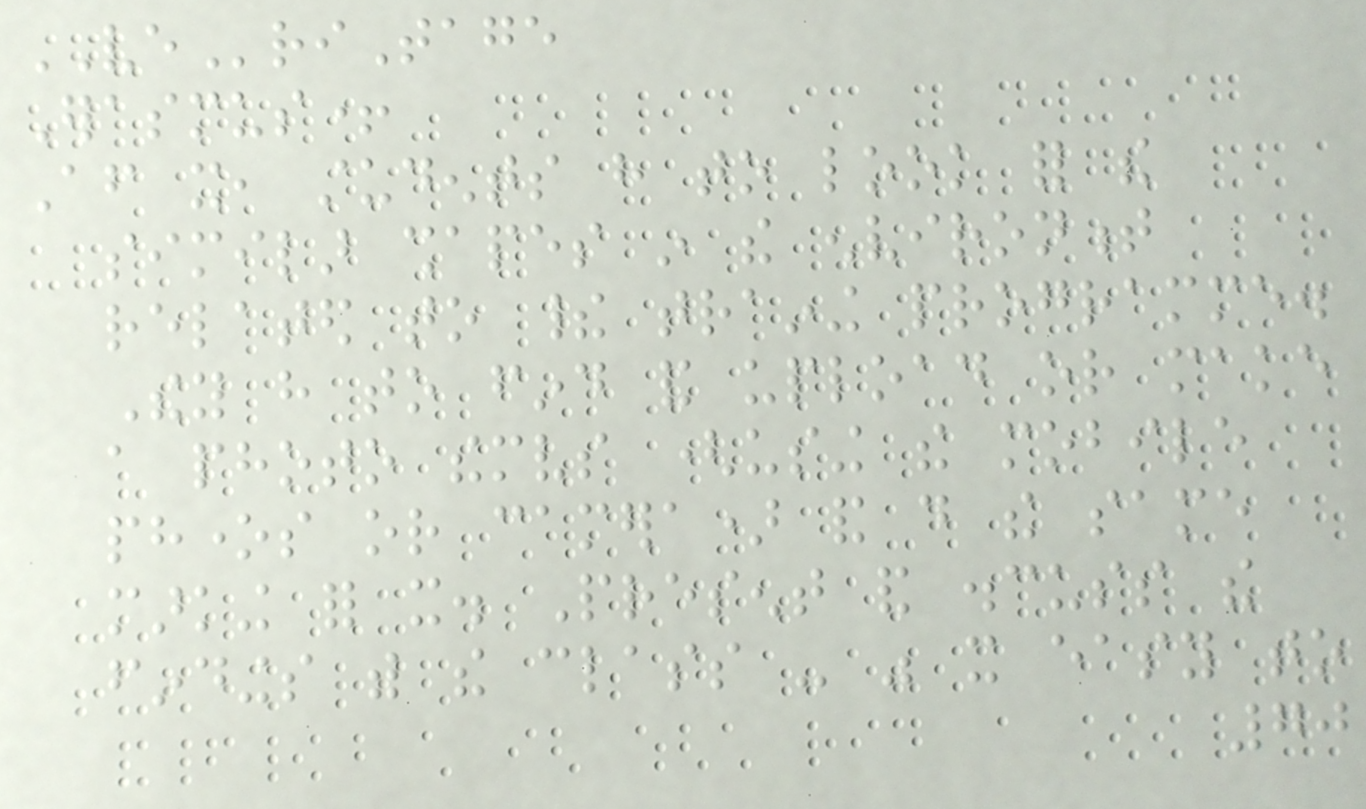VEriTage
Erasmus+
After it, students have to look for the
similar shapes in the environment
related to their training programme.
They have to find and upload or make
a photo themselves (using the mobile
phones or camera) and do the same
marking for it. Present and discuss the
findings with the class - was it easy to
70
